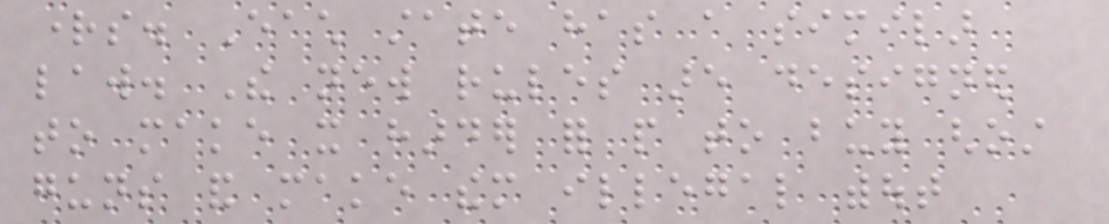rights. Each state has a similar
law. The new rules are designed
to make it harder for people to buy ghost
guns and make them illegal without
